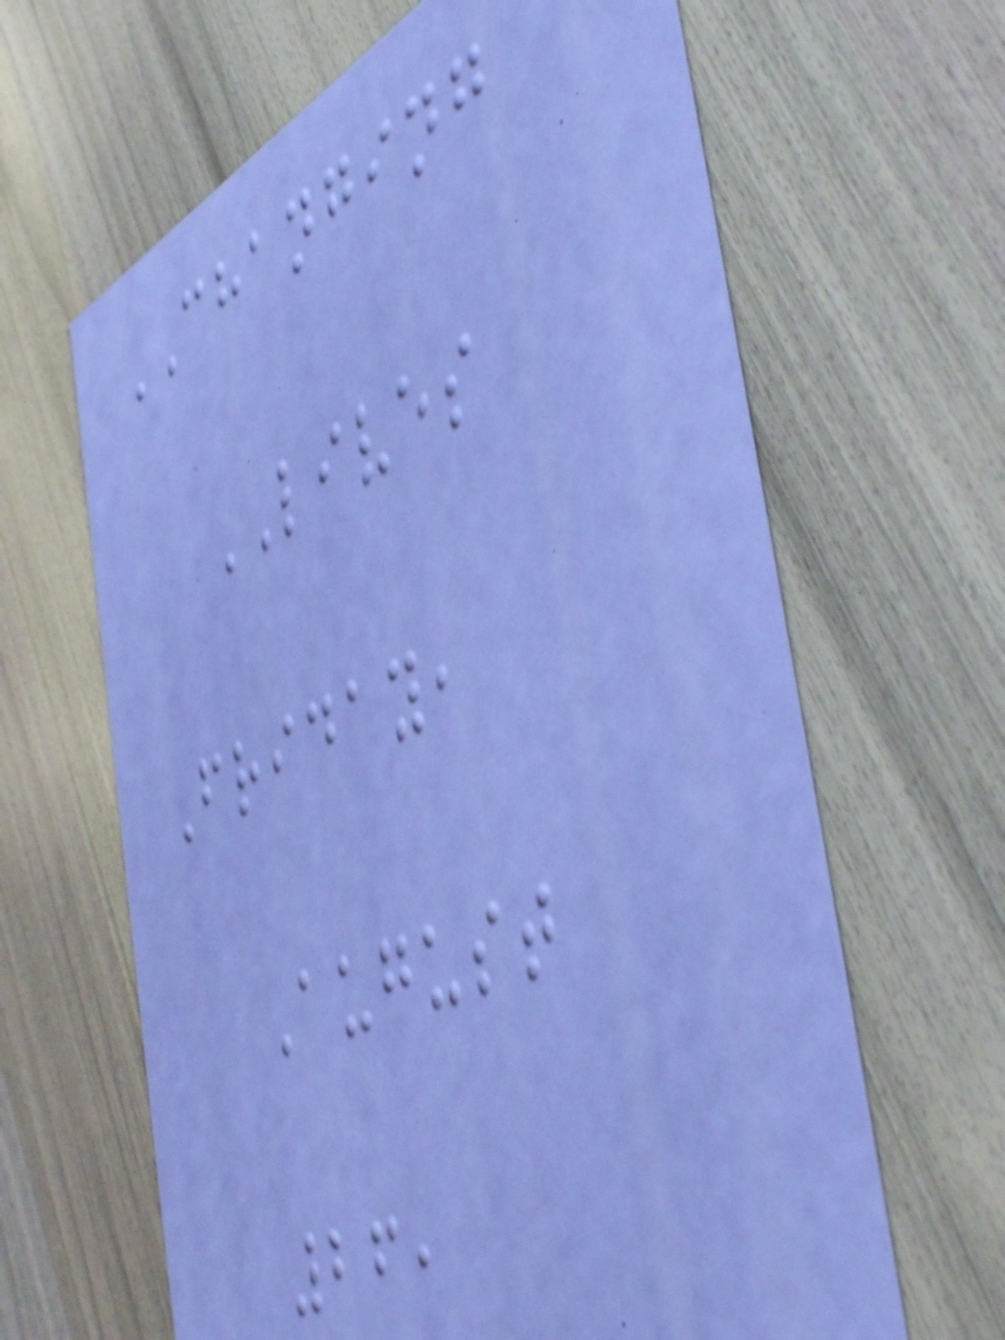CHANGING
LIVES
Friday,
August
26,
